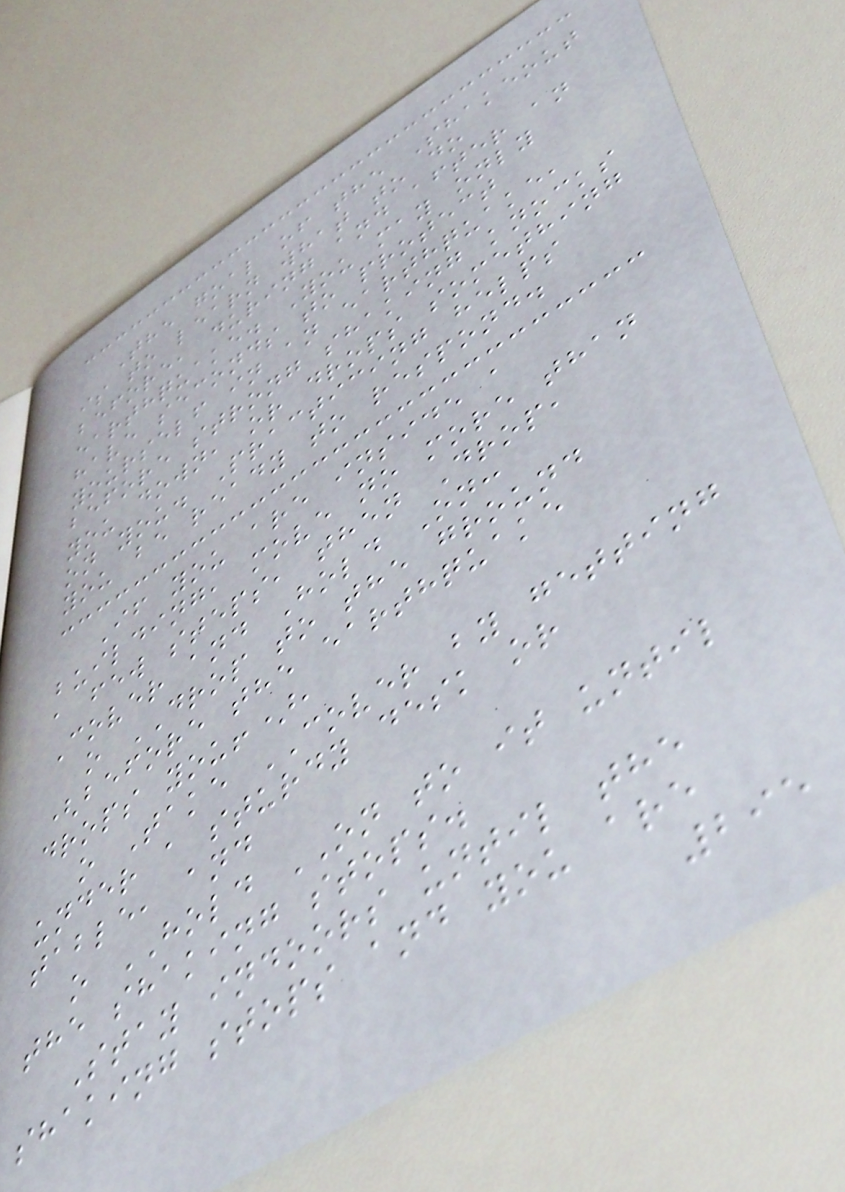The goal of the Shakeout
is to learn what to do
before, during and after an
earthquake. You may only
have seconds to protect
yourself in an earthquake,
before strong shaking knocks
you down, or drops something
on you. Practicing helps
you be ready to respond.
If you are inside a
building, move no more than
a few steps, then Drop,
Cover and Hold On:
o DROP to the ground
(before the earthquake
drops you!),
o Take COVER by getting
under a sturdy desk or
table, and
o HOLD ON to it until
the shaking stops.
Stay indoors until the
shaking stops and you are
295
